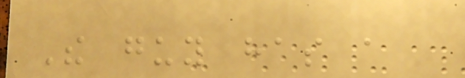The guy has a
